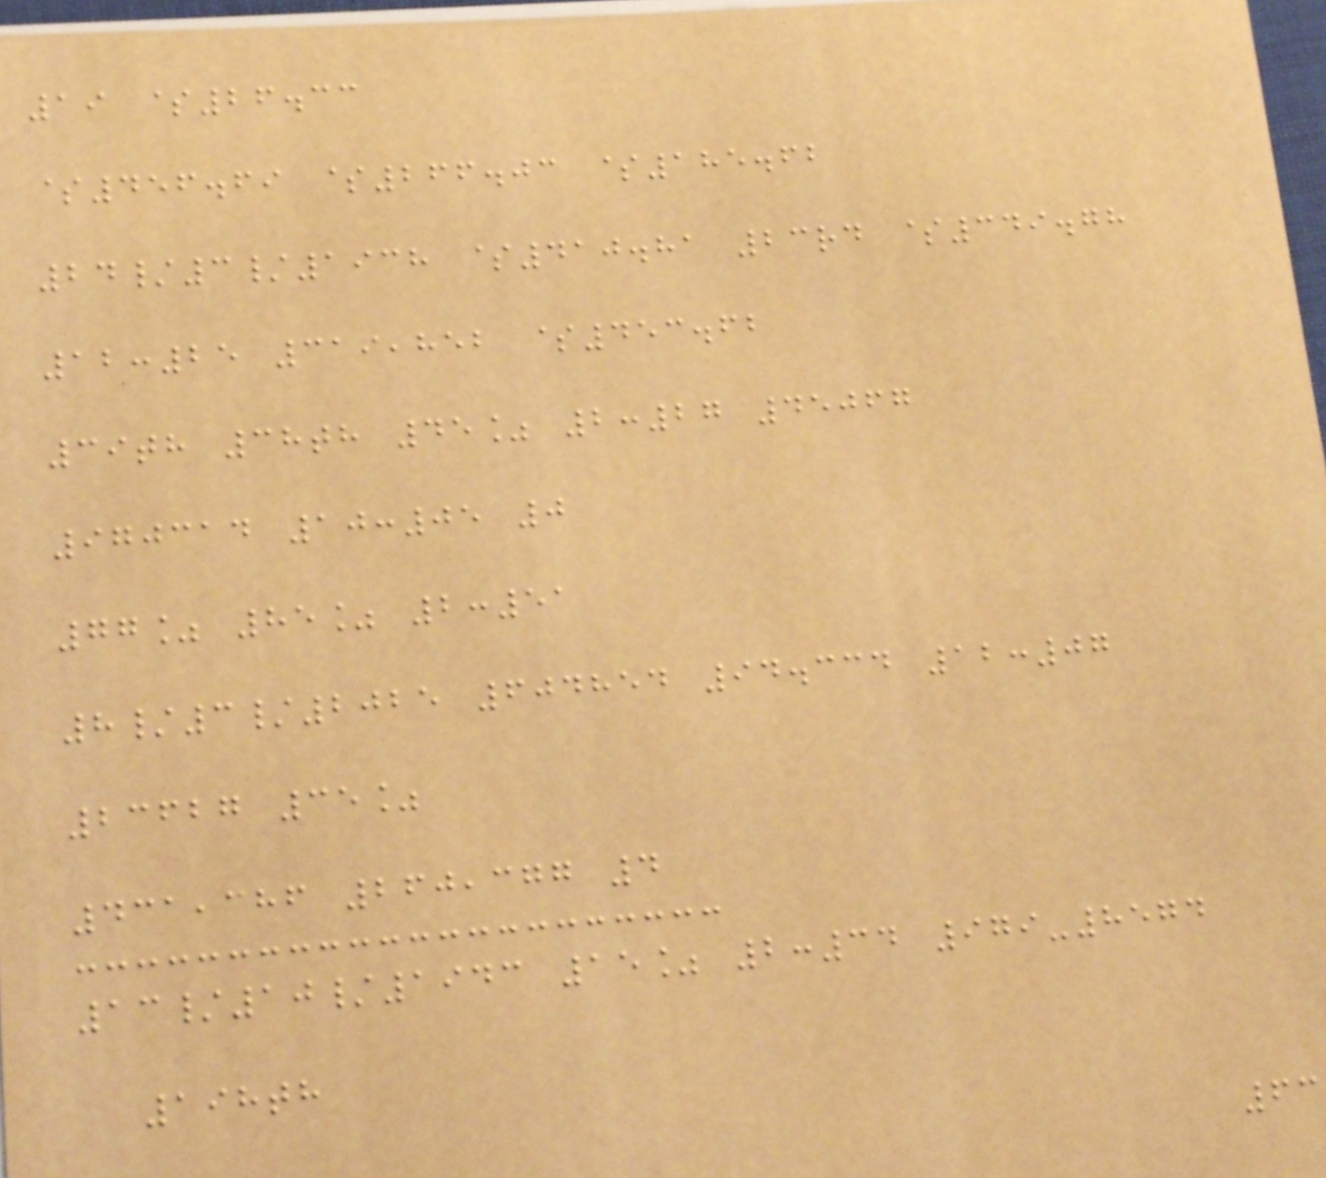19 $26.33
$456.69 $266.03 $185.62
24/3/1938 $410.81 23rd $349.78
12:25 319,852 $453.62
39th 38th 45% 2:27 45067
970314 10:05 0
77% 85% 2:51
8/3/2025 604854 94.334 12:07
23627 35%
431,386 260,377 4
13/10/1943 15% 2:34 979-8574
198th
63
